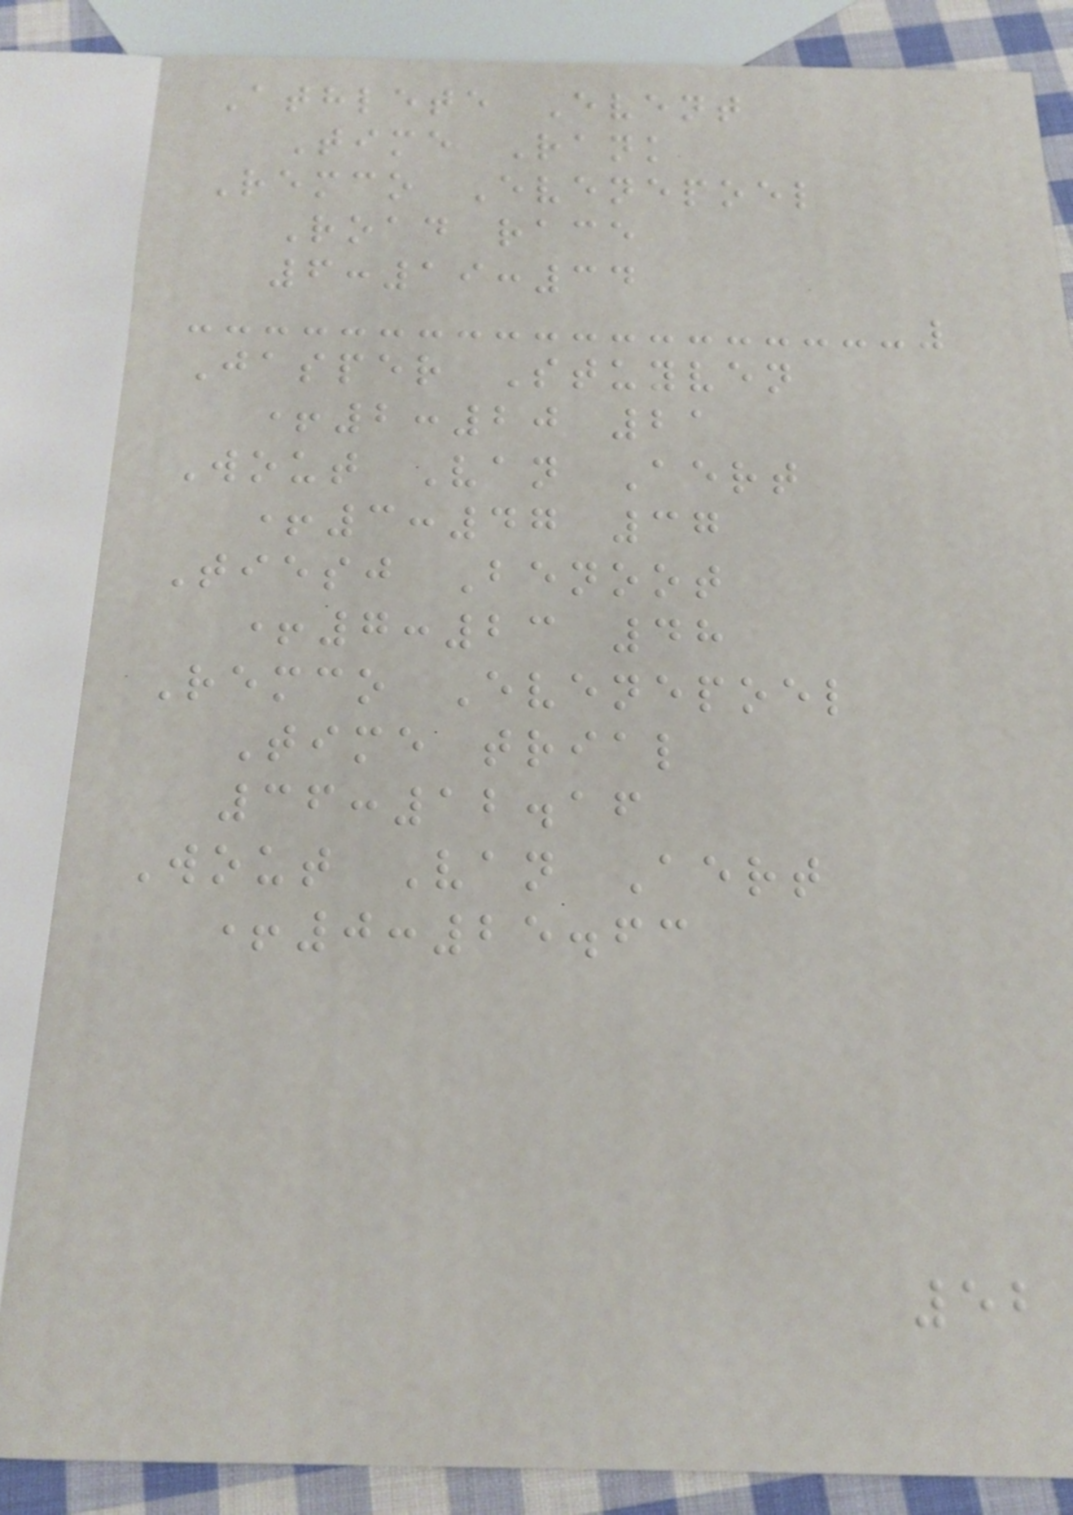Athlete Event
Time Rank
Remco Evenepoel
Road race
6:19:34
Jasper Stuyven
+2:20 21
Wout Van Aert
+3:47 37
Tiesj Benoot
+7:23 48
Remco Evenepoel
Time trial
36:12.16
Wout Van Aert
+0:25.63
52
